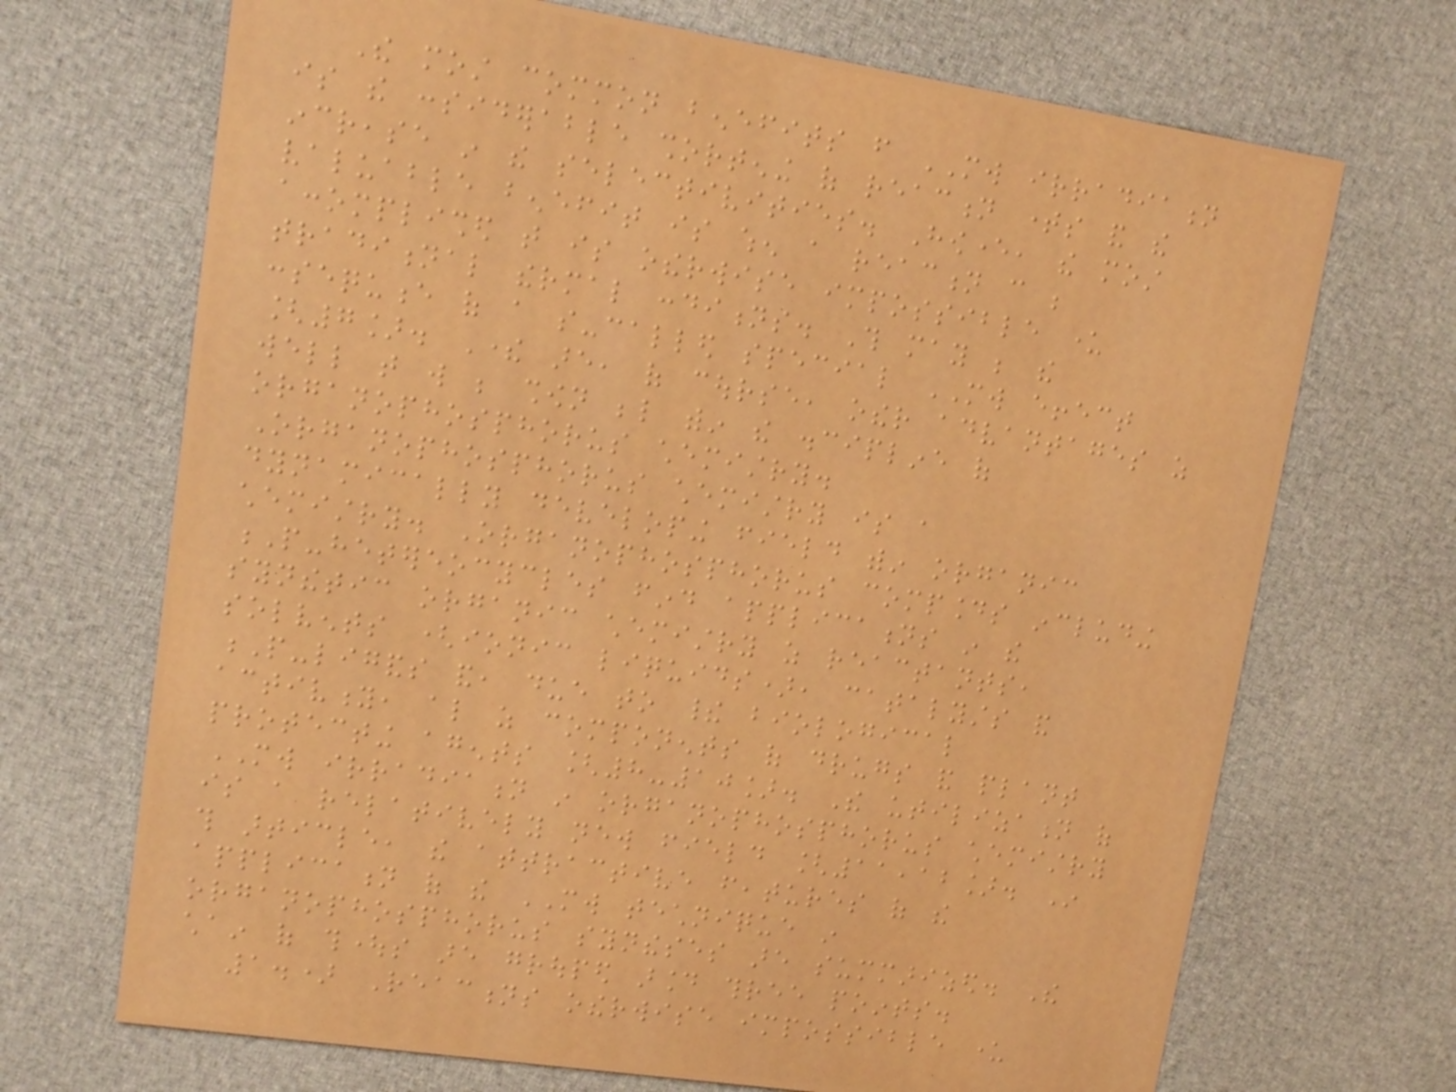The most common benefits from MW irradiation
is the considerable shortening of reaction times and the
increase in the selectivities. However, the most
valuable benefit is when a reaction can be
accomplished that is otherwise impossible under
traditional thermal conditions. This may be the
consequence of a so-called special MW effect
[7]. There are, of course, other advantages as
well that will be shown below within the discipline of
organophosphorus chemistry.
Organophosphorus chemistry is a
dynamically developing field within organic
chemistry. Organophosphorus compounds including
P-hetereocycles find applications in the
synthetic organic chemistry as reactants,
solvents (ionic liquids), catalysts and
P-ligands and, due to their biological
activity, also as components of drugs and plant
protecting agents [8-10]. The utilization of
MW irradiation in organophosphorus chemistry
is a relatively new field [11,12]. In
this article, the attractive features of the
application of the MW technique in
organophosphorus syntheses are summarized. The
chain of thoughts are grouped around three points.
1.) Reactions otherwise impossible under
